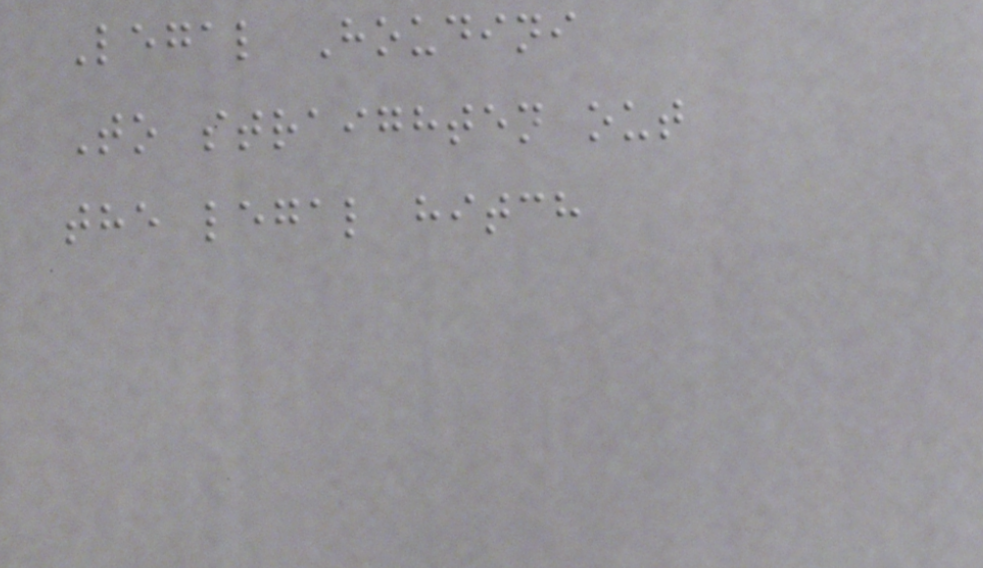Legal Houdini
To straighten out
the legal hitch
